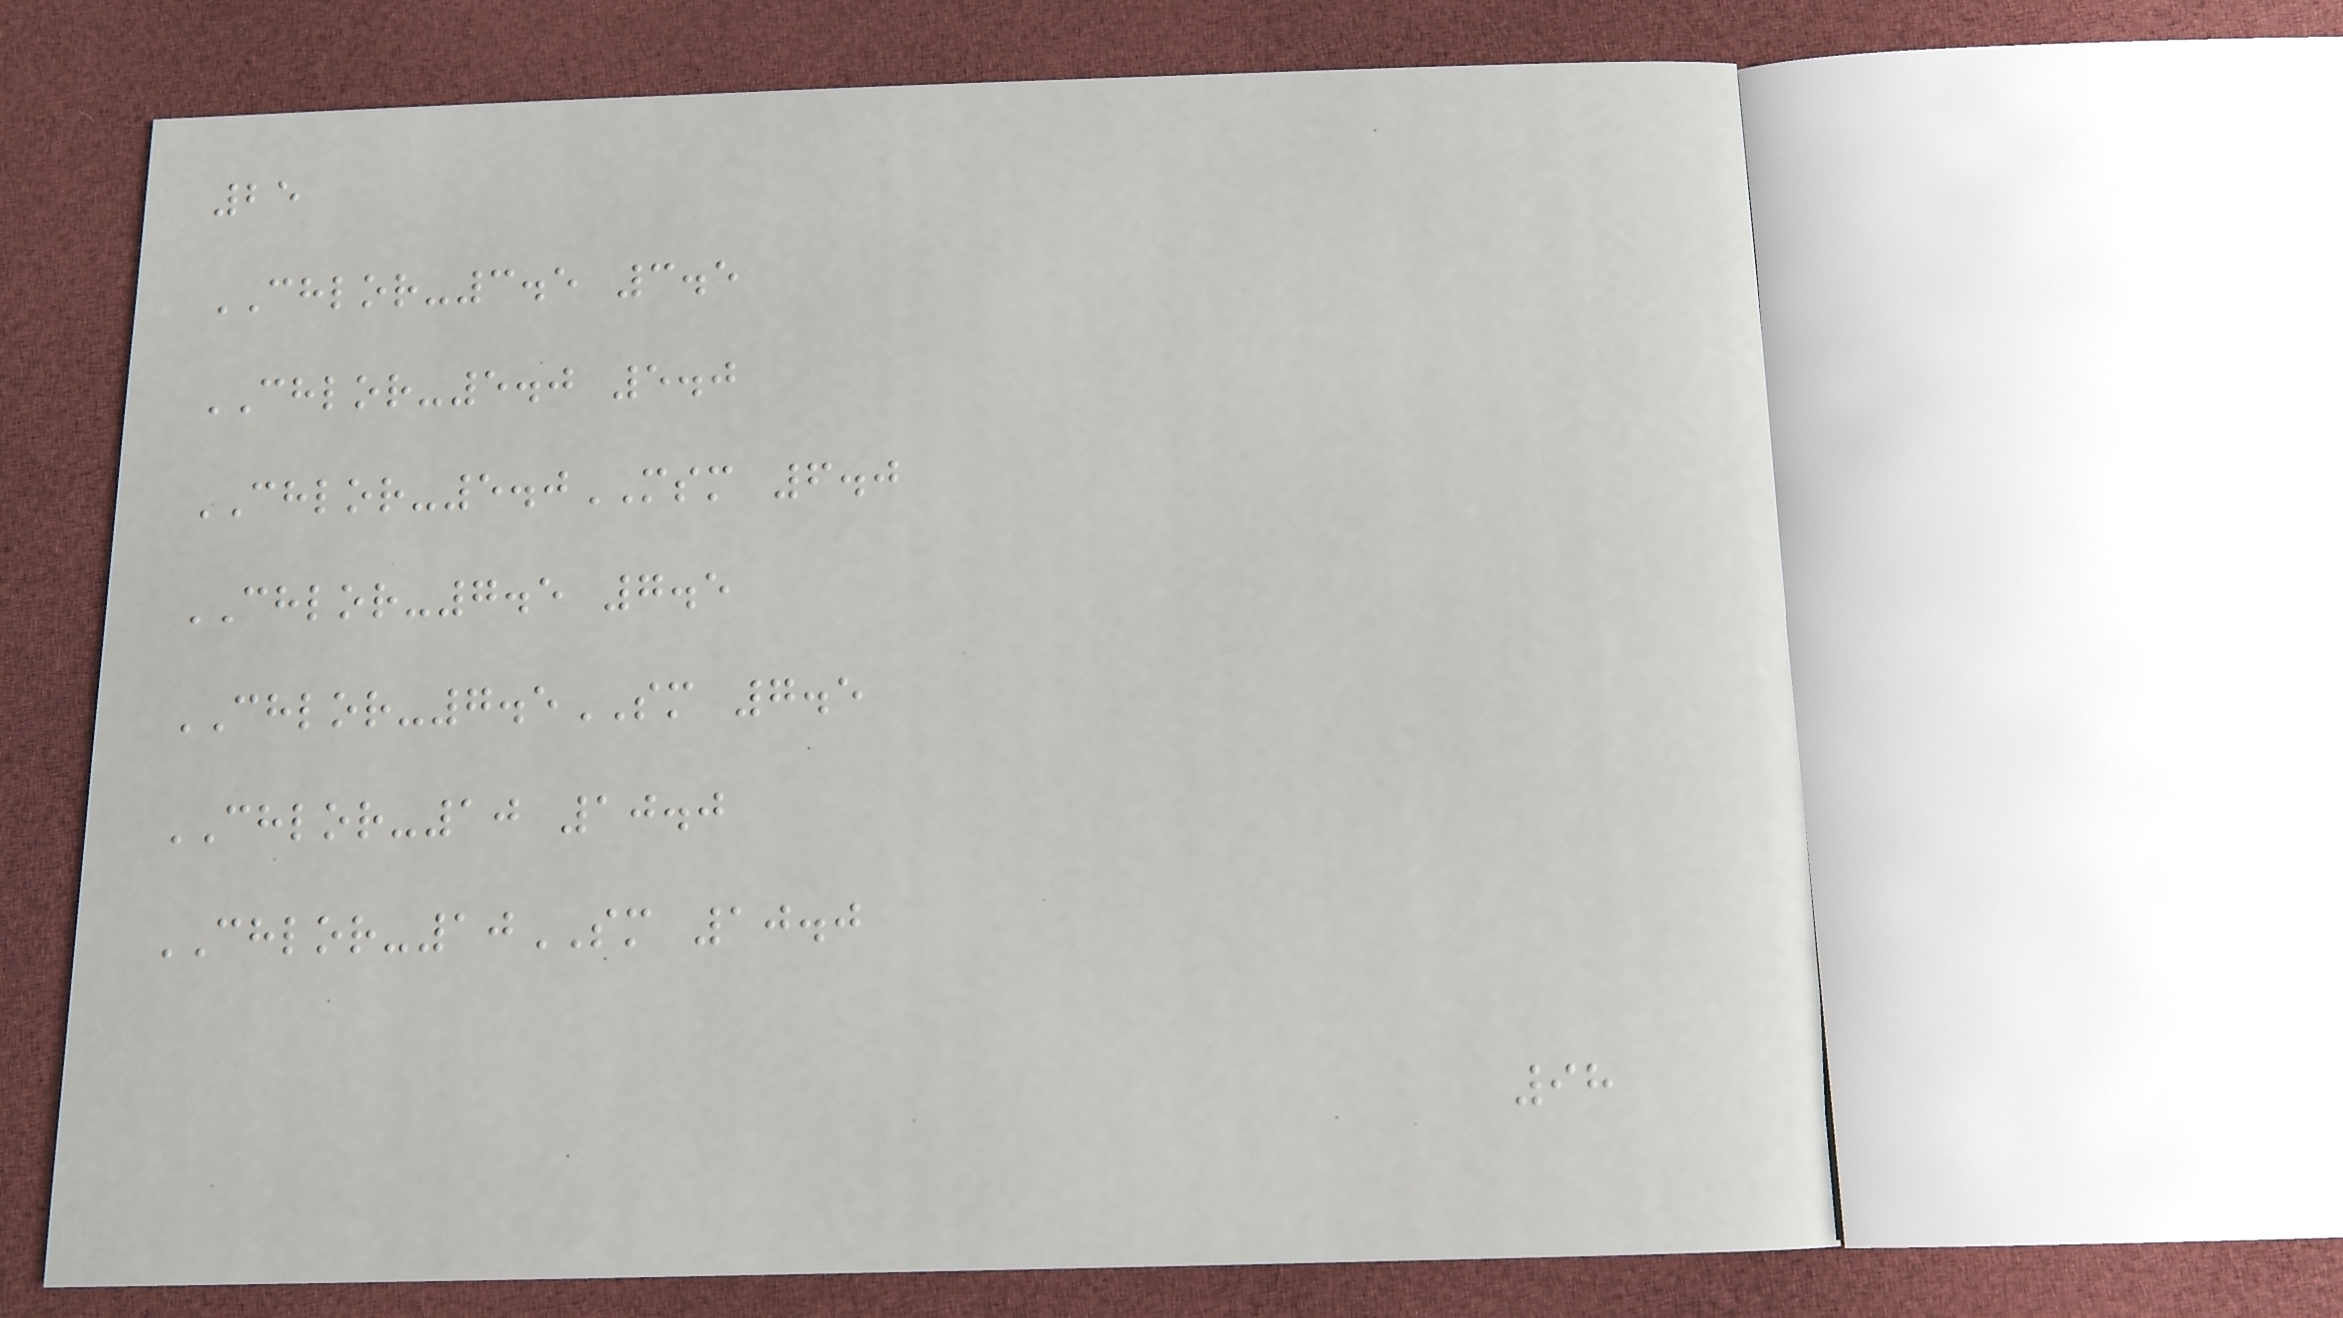25
CHLOR-3.5 3.5
CHLOR-5.0 5.0
CHLOR-5.0MSM 6.0
CHLOR-7.5 7.5
CHLOR-7.5SM 7.5
CHLOR-10 10.0
CHLOR-10SM 10.0
98
